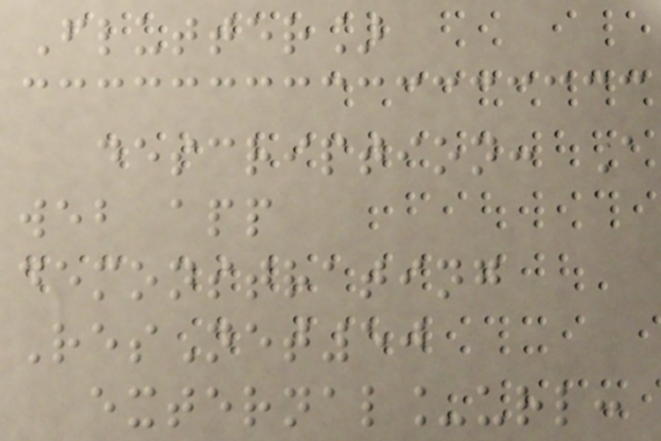Flutter]
description: A
web app
demonstrating
ResNet50
external_url:
